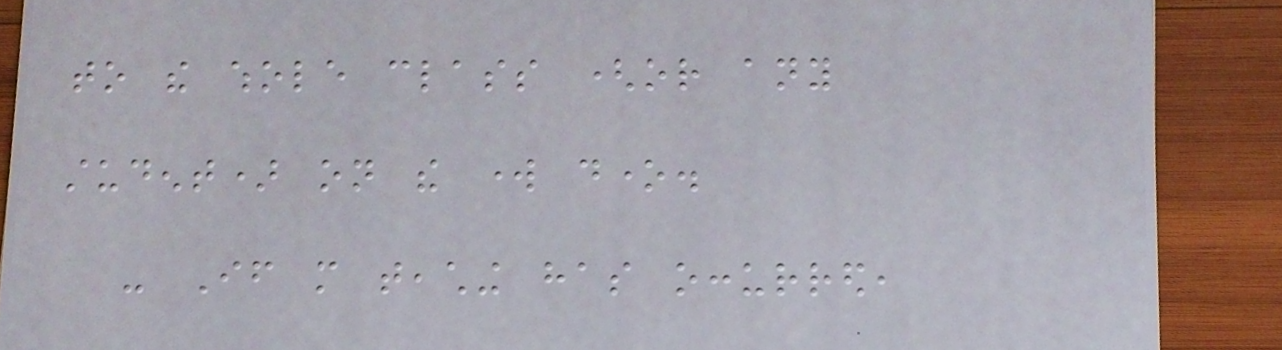to the whole class (or any
student) on the work done.
- If more teaching has occurred,
